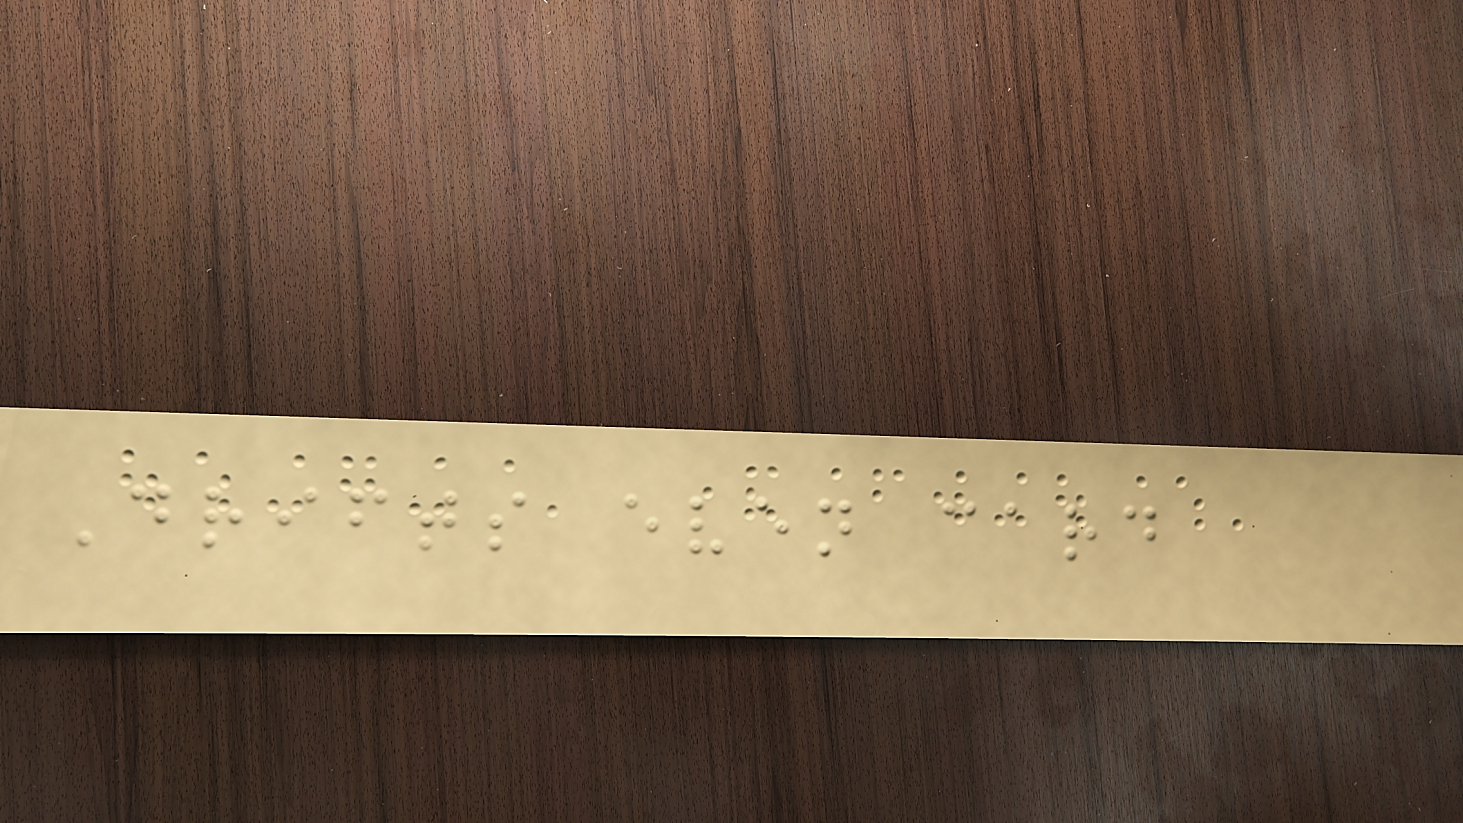Drifts even card
